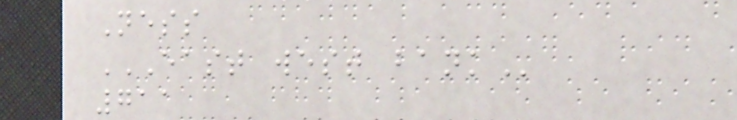Ness
EAST WEST BANK
711
